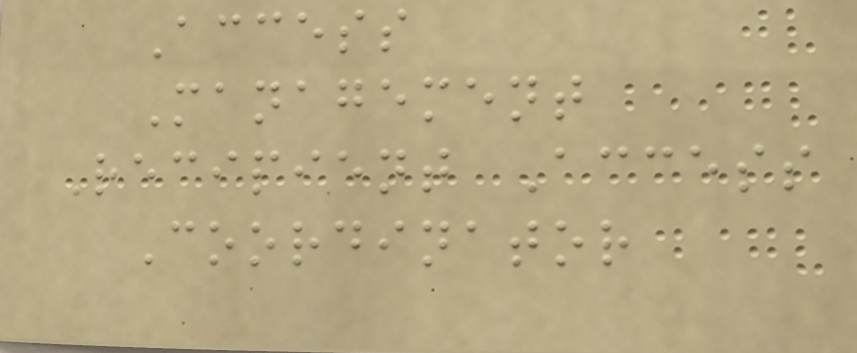Access
Management
Recipient Access
Coordinator
